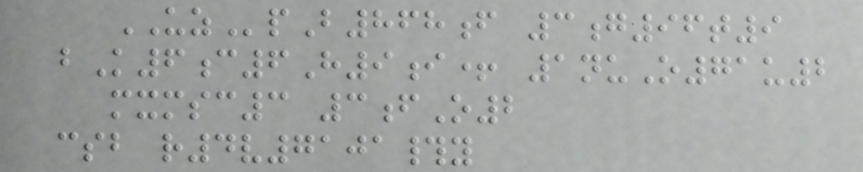UZpB868f 3g96t9
bK6c6H9i+ 1nuO71u2
mxmsc3 3fO2
csb r4v7101#y
